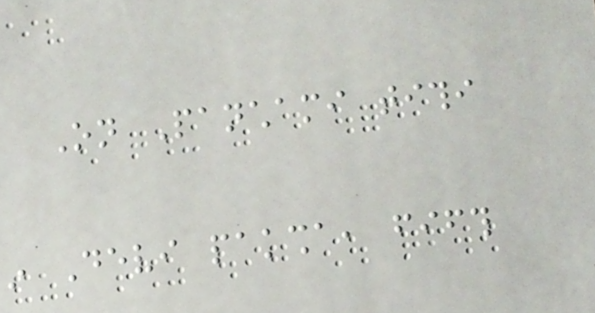On Panchami tithi
in Devi paksha, fifth
